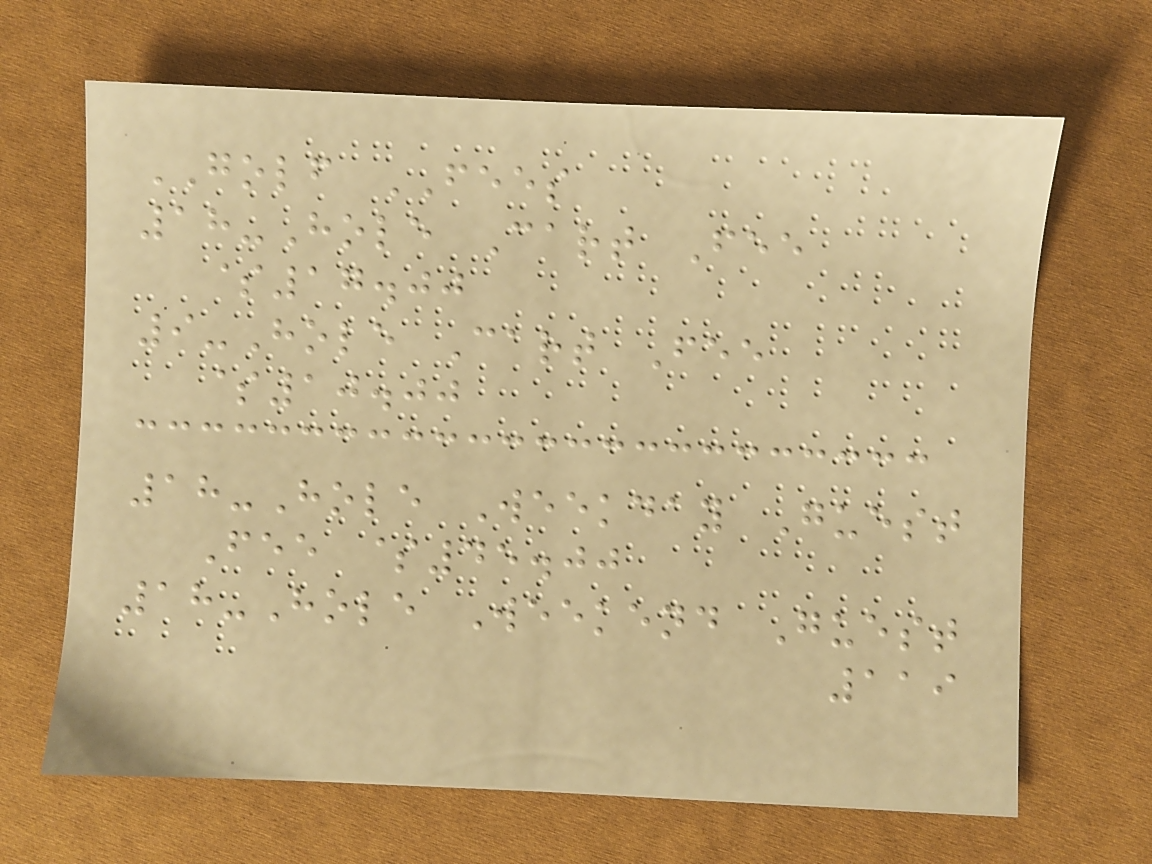GOLF FEES
18-Hole Cart Fee
$17.00
9-Hole Cart Fee
$10.00
18-Hole Weekday Guest
Fee $45.00
18-Hole Weekend Guest
119
